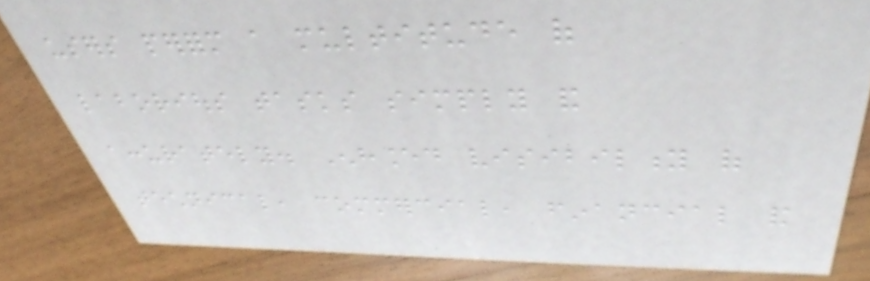users perform a multitude of
laborious tasks simply and
accurately. Enhanced visibility of
technical, commercial, financial and
